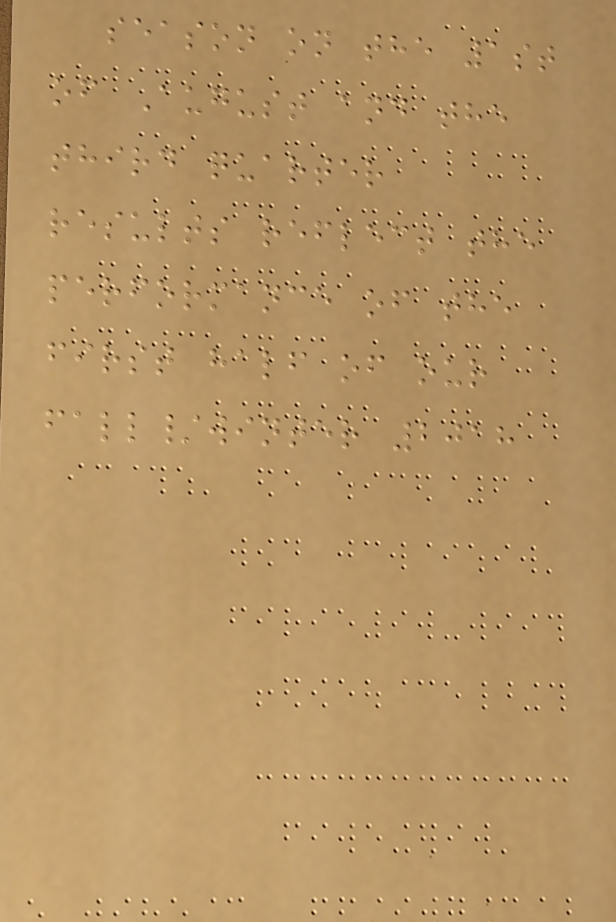season on the 1st
of August and the
third quarter
results reflect the
performance of the
first half of our
fall/winter 2018
